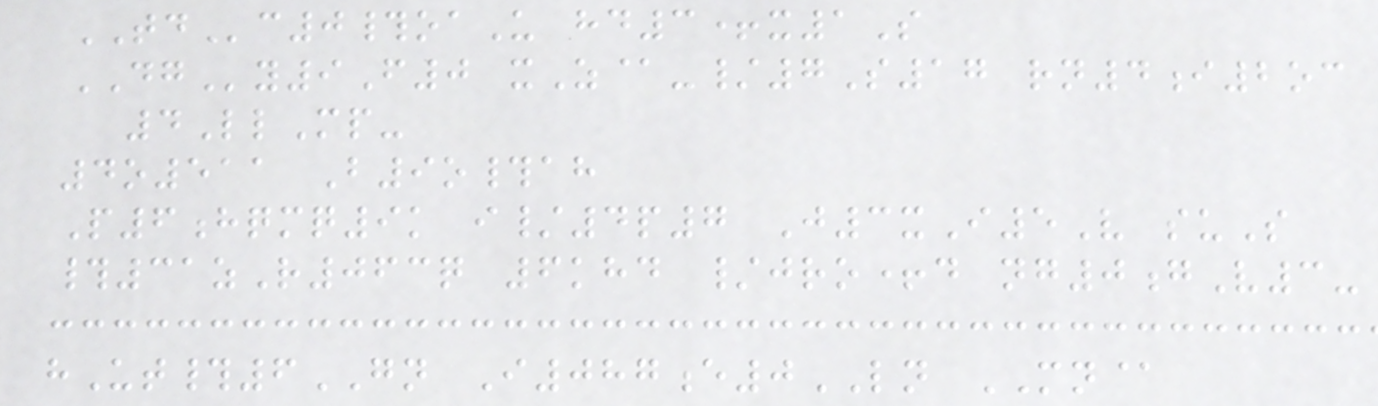TDc0#oaU hd3+x1S
DGy9F0 xZ@-/7S17 rn4i2oc
4LlMp-
4o511 B9o#ah
P6hqmq9k i/4p7 J3xI5V suS
#31zR063q 6khd /jro+d ng0gV3-
hUt#6GN I087e0LN MN@
